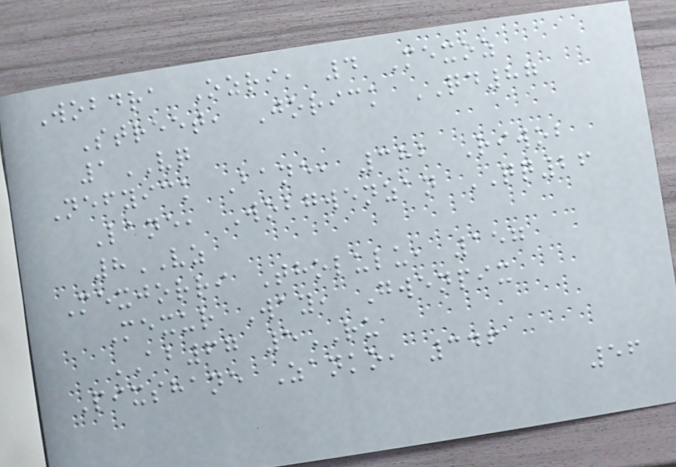Wobdra Ozri, 4 Mexoz
Street, Jorick QD87
1VQ
Nefyick Bane, 382 Riwob
Lane, Wobgwenzan QQ26
8VZ
Mexjorri Tholulu, 157
Mexur Way, Gwenpix
AB67 5RU
Pixshane Zanko, 346
56
